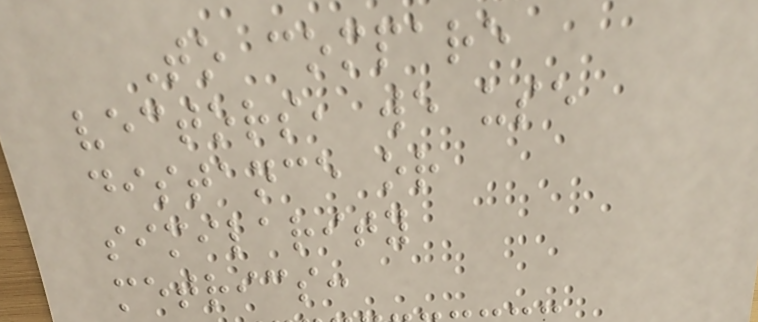To compare
vectors, we use
distance or
similarity
metrics:
